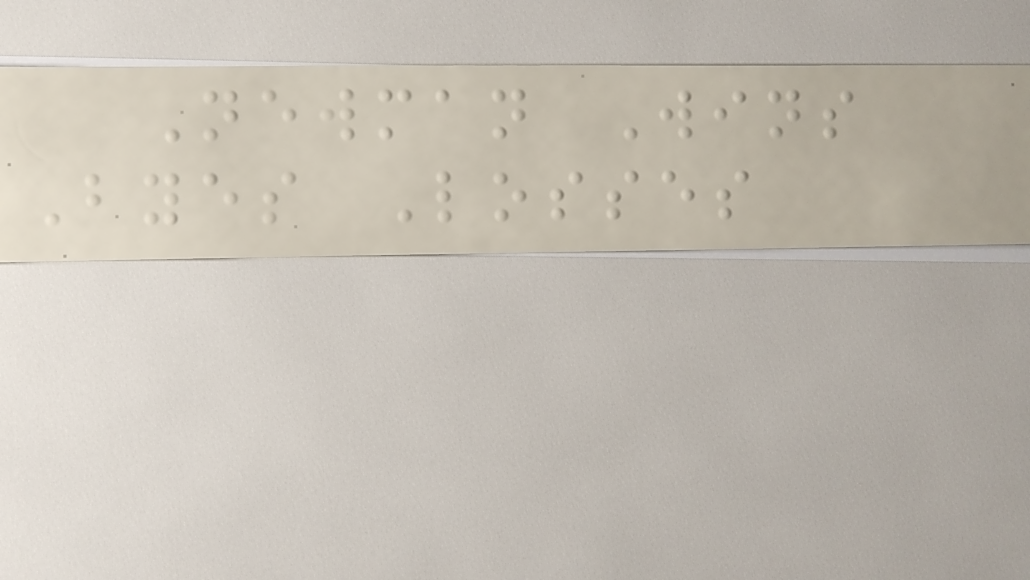Newman Wins
Byes Losses
